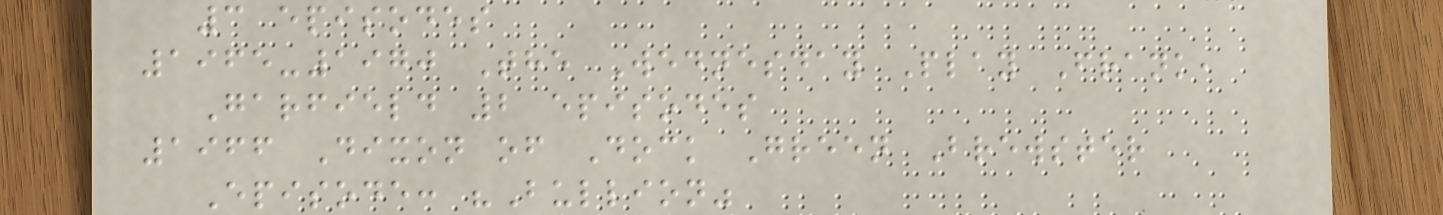3 episodes
1965-1970 The Wednesday Play Frank,
Garfield 2 episodes
1966 Dixon of Dock Green Brewster
Episode: "Bullion"
